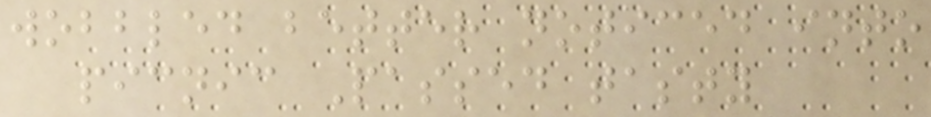wobbled better noticed into
picnic Passed tasty
